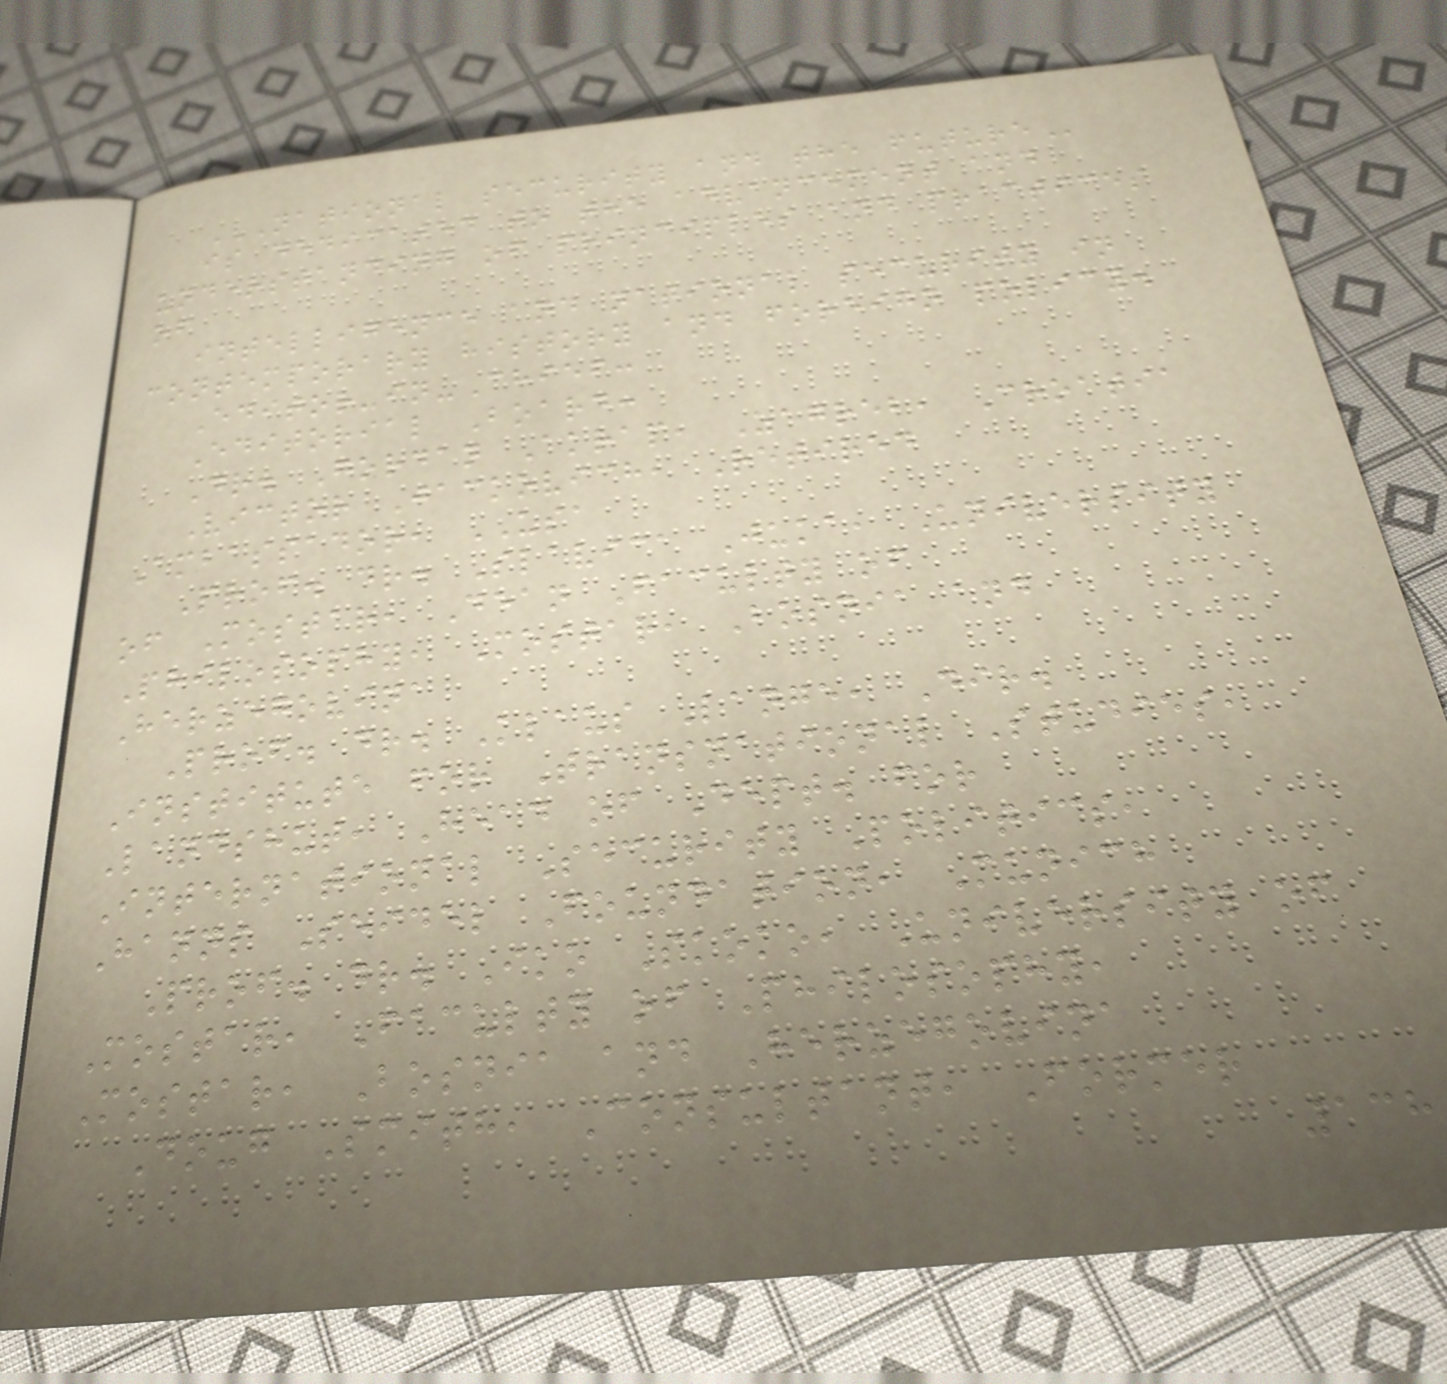NATIONAL SECURITY AND THE FUTURE
is dedicated to the advancement and
understanding of principles and practices
of
intelligence and national security in
contemporary history and foreign policy.
Editor-in-Chief:
Editorial Board:
Dr. Gordan Akrap, Zagreb, Croatia
Victor Jackovich, Retired
Ambassador, USA
Prof. dr. Slavica Juka, University
of Mostar, Dean Faculty of
Philosophy, Mostar, Bosnia and
Herzegovina
Prof. dr. Klaus Lange, Dir.
Institute for Transnational Studies,
Landshut, Head of Dept. for
International Security Politics,
Hanns Seidel Foundation, Munich
Prof. dr. Iko Skoko, University of
Mostar, Faculty of Philosophy,
Mostar, Bosnia and Herzegovina
Doug Smith, Consultant, Former
138
